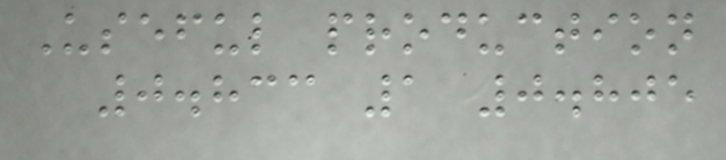Useful production
0.833 1 0.805
